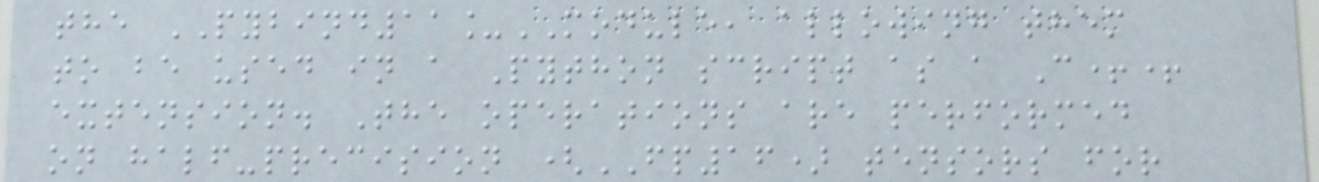the PYBIND11_MODULE, allowing them
to be used in a Python script as a C++
extension. The operations are performed
on half-precision (FP16) tensors for
